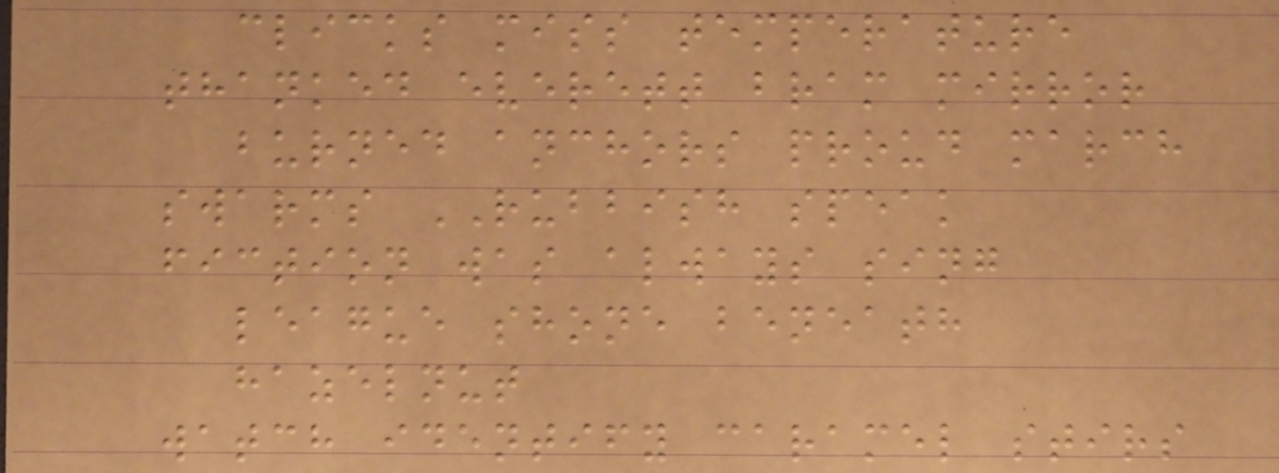clicks miss temperature
thanked everett bram mirror
burned anchors proud march
swarms RUBBISH speak
fiction was always sing
league shone beneath
hazelnut
watch identify caramel stirs
